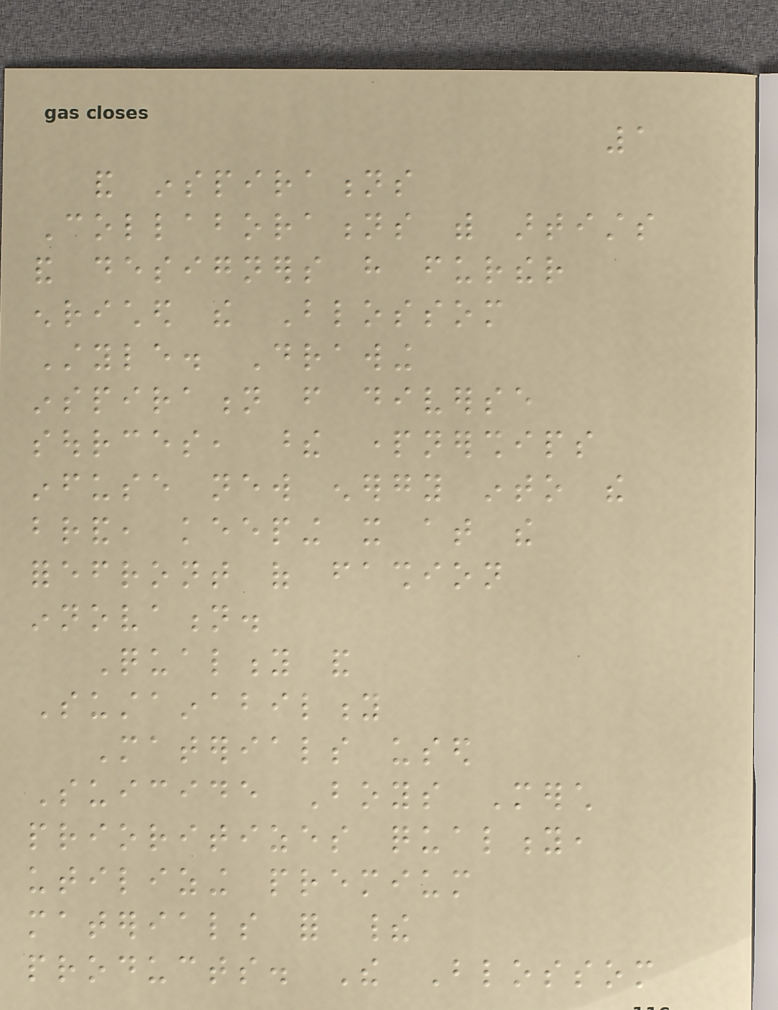1
and inspirations
Collaborations with artists
and designers have further
enriched the Blossom
Style. Drawing
inspiration from diverse
sources, these partnerships
infuse new energy into the
brand, keeping it at the
forefront of fashion
innovation.
Quality and
Sustainability
Materials used
Suicide Boys Merch
prioritizes quality,
utilizing premium
materials for their
products. The Blossom
